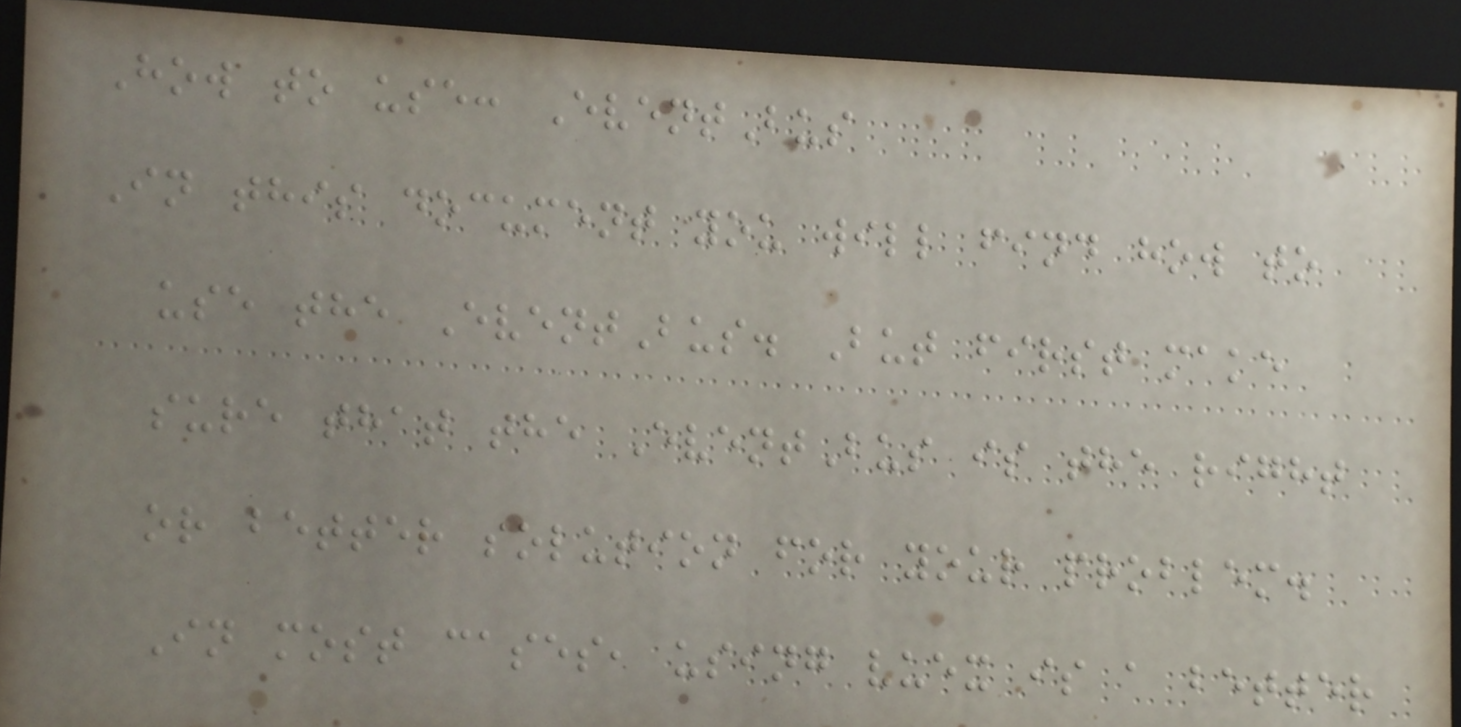How to use: EventBus
In this document you will find how to
use the EventBus. But first make
sure that the EventBus is the right
or better solution for your problem.
In most cases, using vuex is a better
